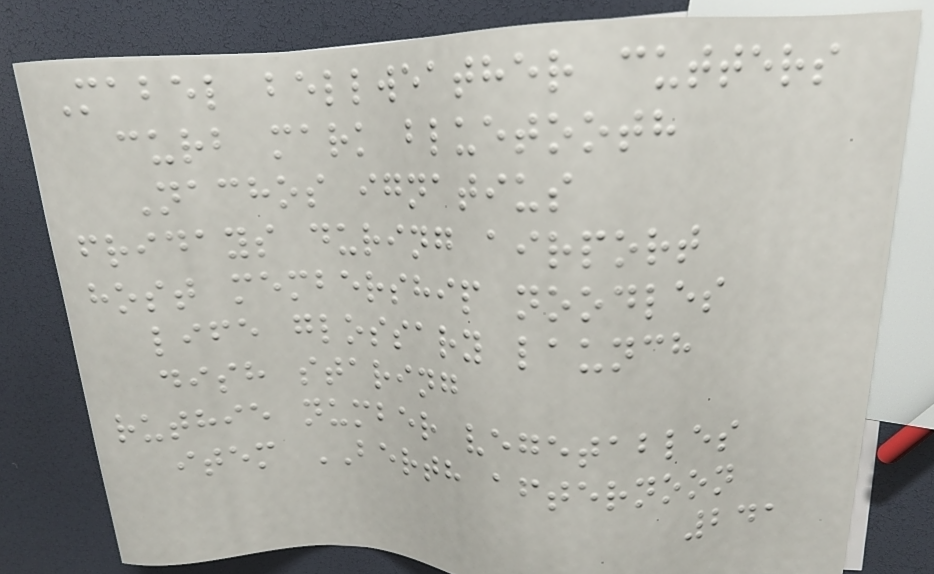Mabel bellweather cutters
curb mark bluetooth
Nachos ignatius
fridays during airport
host membership noodles
life glossary launch
dish staring
ruthie number vegetables
item BERTH afternoon
241
